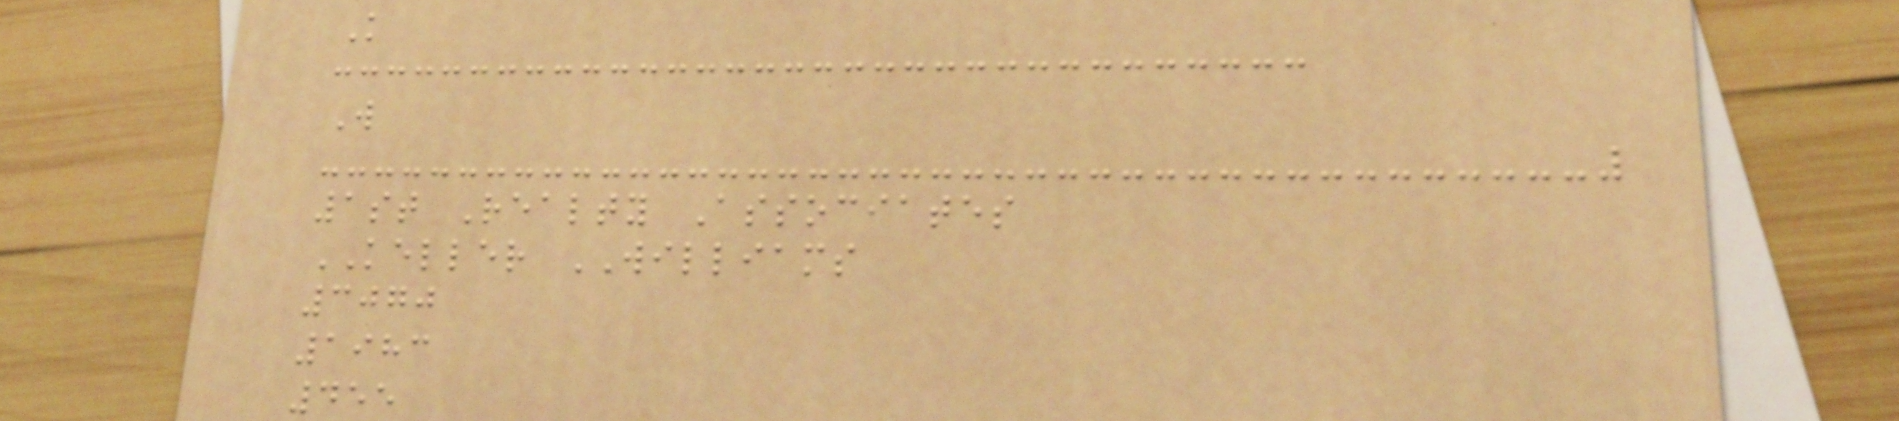K
W
1st Realty Associates
KELLER WILLIAMS
3070
1983
455
